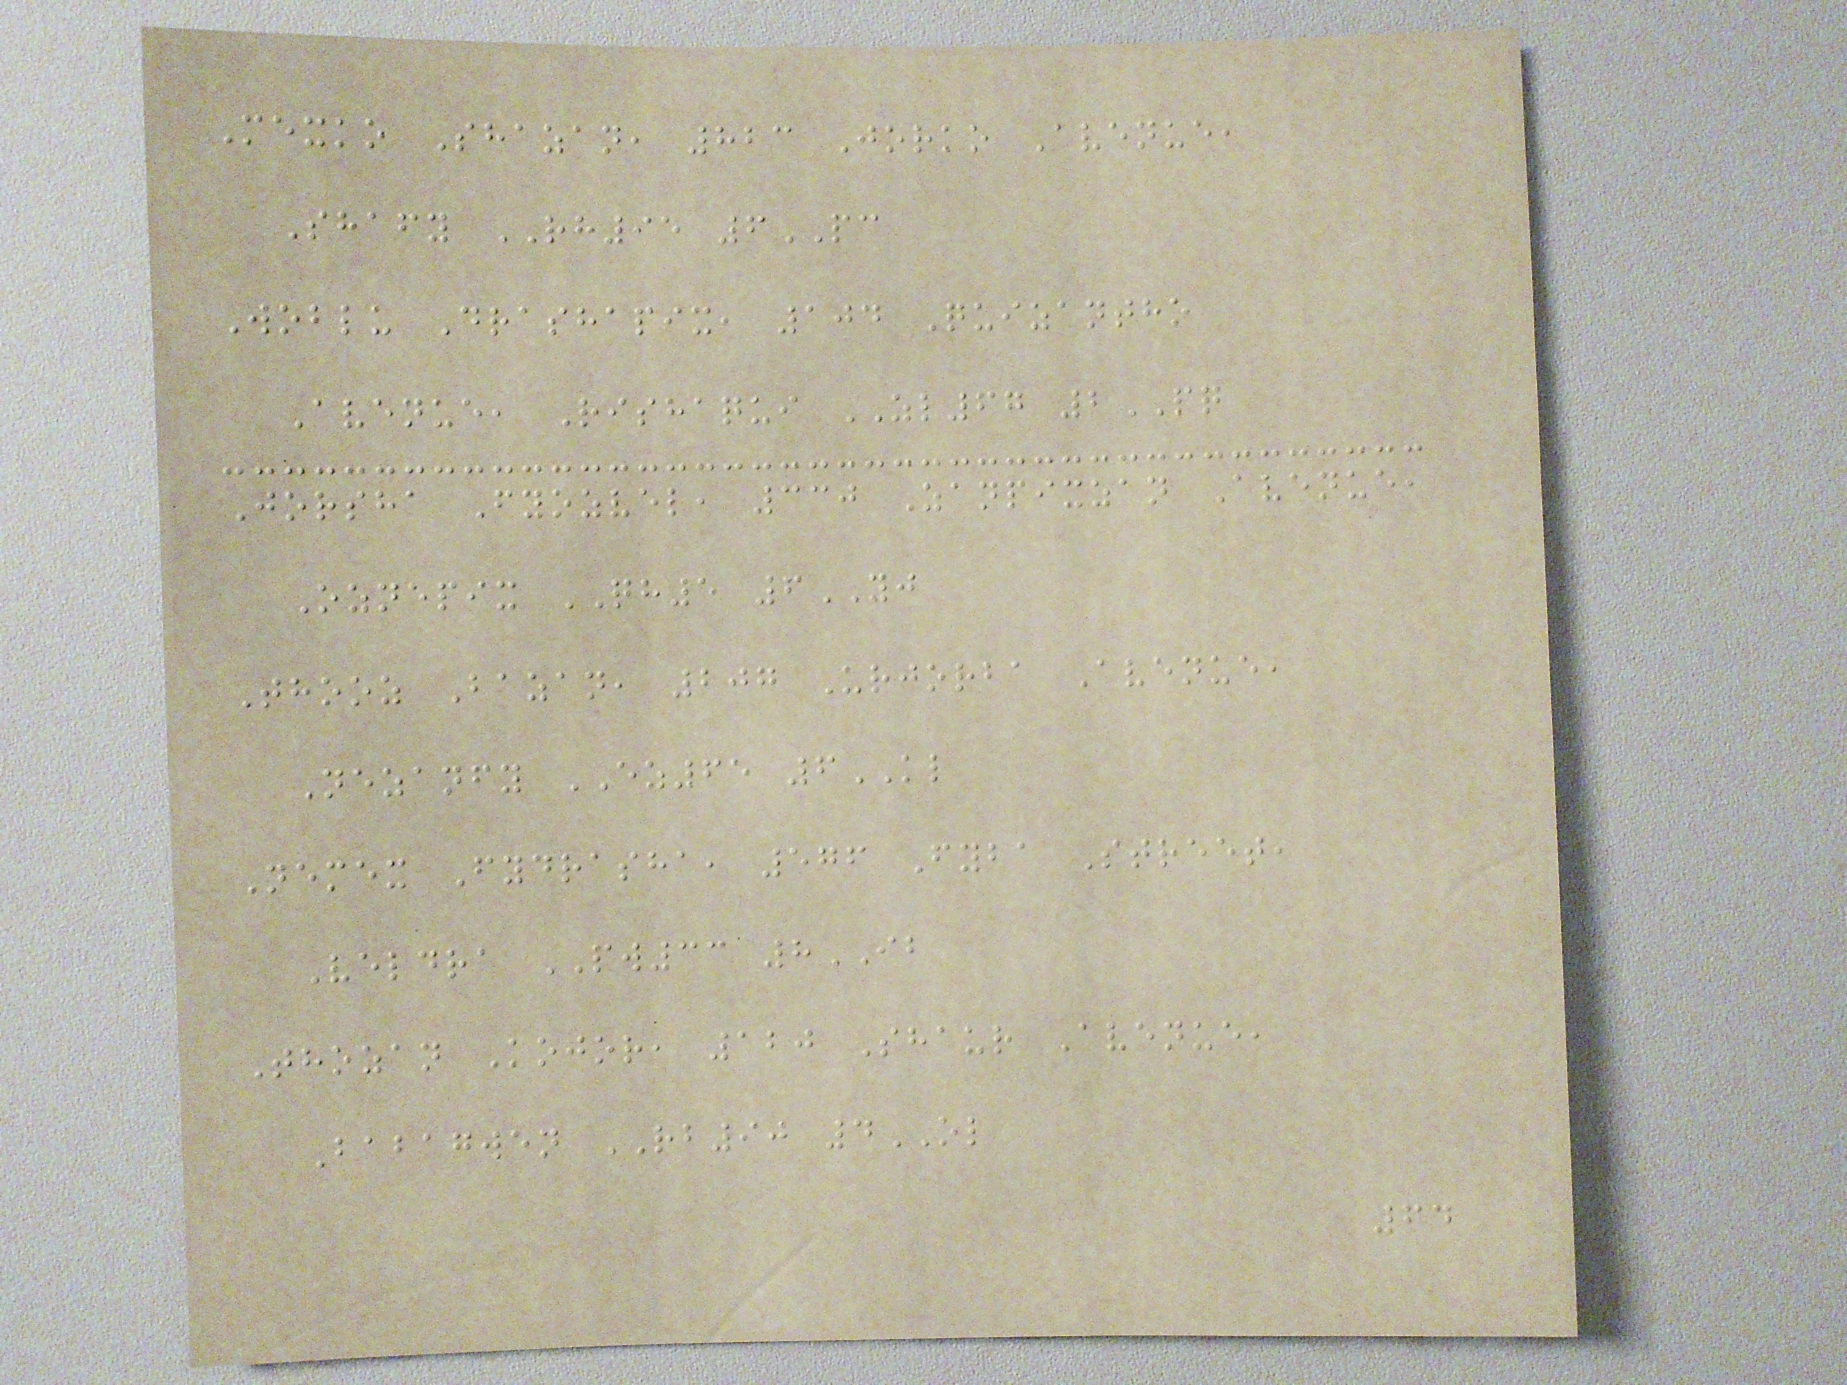Mexko Shazan, 823 Jorko Avenue,
Shafy RH95 6PC
Woblu Drashapix, 104 Quizantho
Avenue, Rishaqui ZL67 2PQ
Jorsha Fyozvel, 330 Zanpixzan Avenue,
Oznepix QH5 6YJ
Thooz Bazan, 207 Urjorba Avenue,
Nezanfy EZ65 6KL
Nemex Fydrasha, 576 Fyba Street,
Veldra PW33 8IB
Thozan Kojor, 120 Shaur Avenue,
Babagwen RB90 4OL
64
